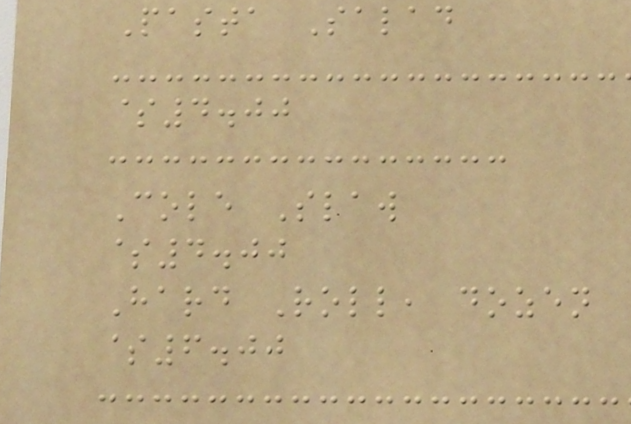Pasta Salad
$4.00
Cole Slaw
$4.00
Hard Roll, dozen
$6.00
